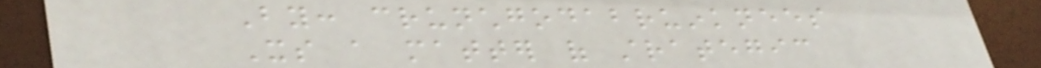By: crunchgodabruinknees
Its a matter of strategic
